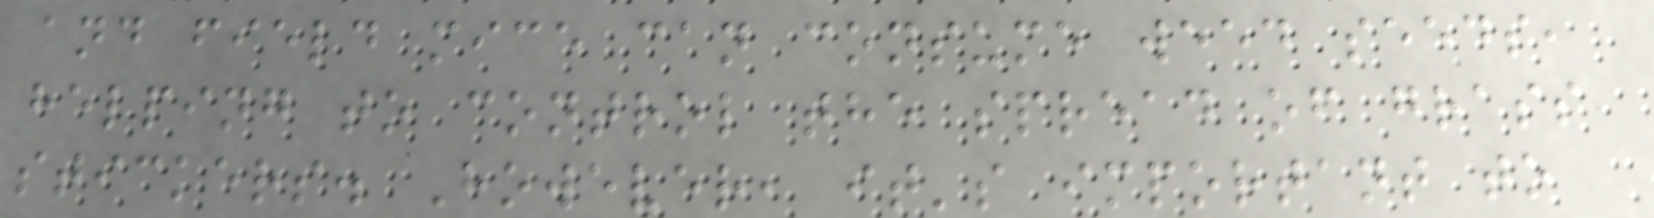and field mice can consume weed seeds,
helping to control the spread of grass
stickers. However, it's important to
